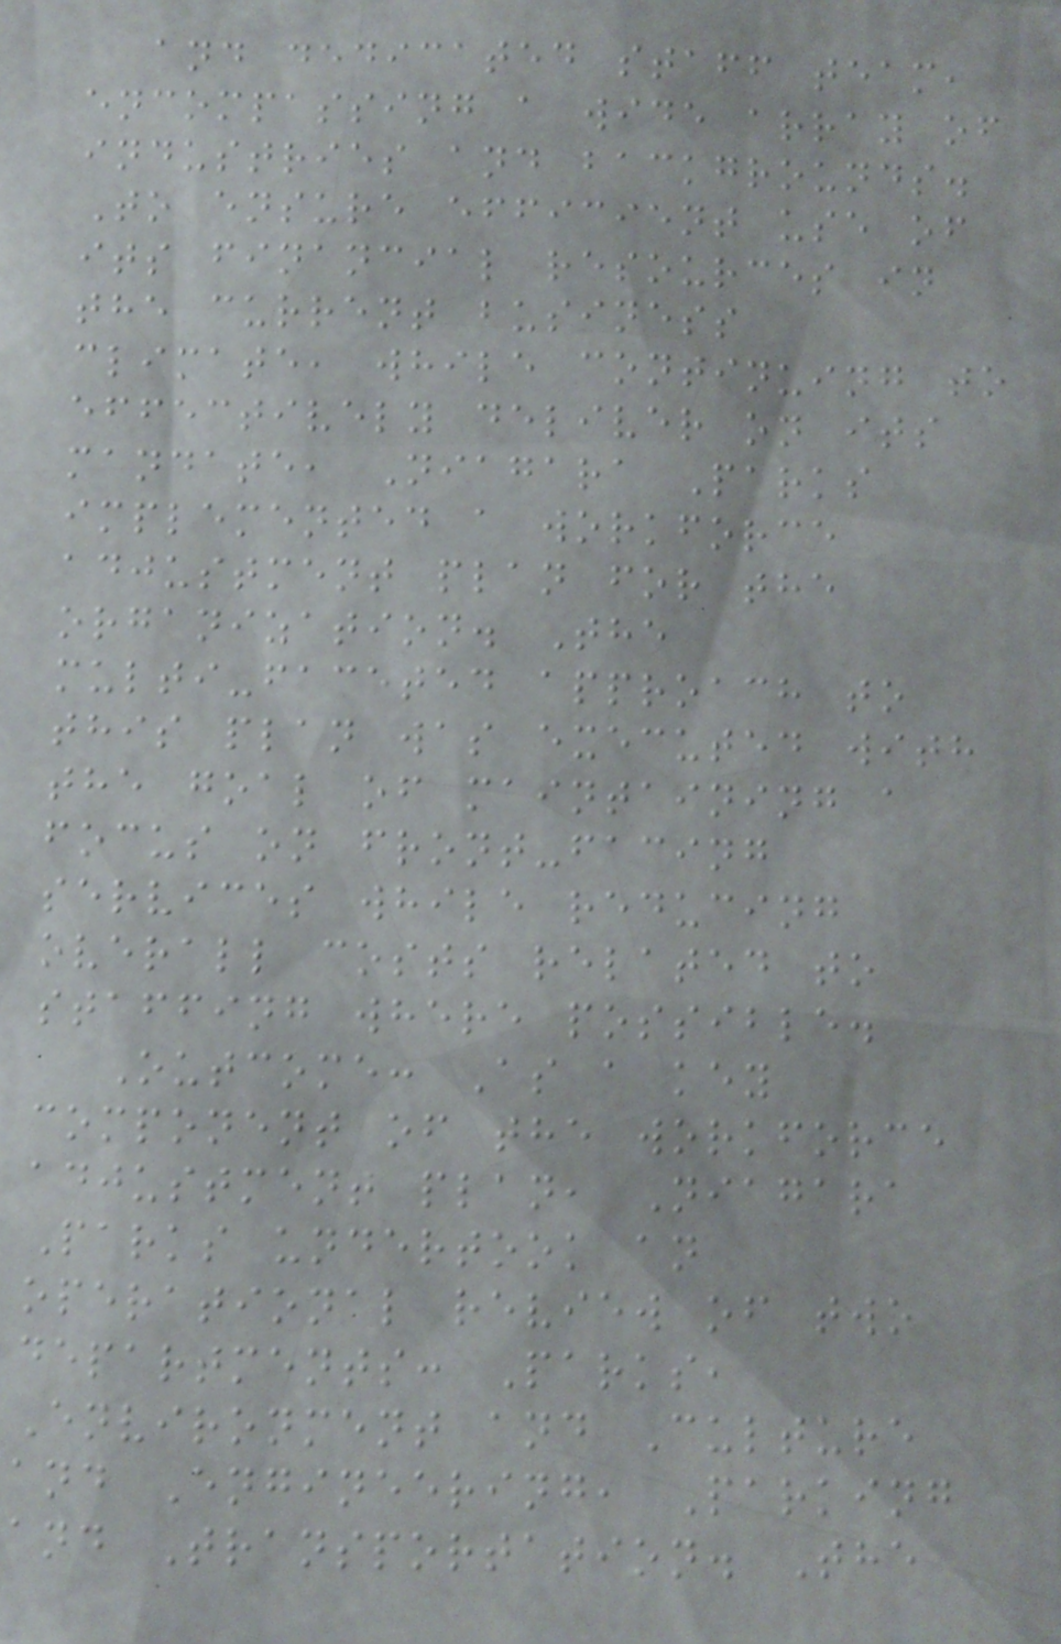and dedicated staff team,
encompassing a wide array of
industries and backgrounds.
To ensure efficient use of
its financial resources in
the current business
climate, while continuing to
effectively deliver on its
mandate, Niagara Parks
implemented a workforce
adjustment plan for the
organization. The
multi-faceted approach to
this plan was executed with
the goal of maintaining a
focus on front-facing
services while reducing
overall costs related to
staffing where possible.
Outcome: As a key
component of the workforce
adjustment plan, Niagara
Parks undertook an
operational review of two
departments: Parks,
Environment and Culture
and Engineering, Parking
and Transportation. The
